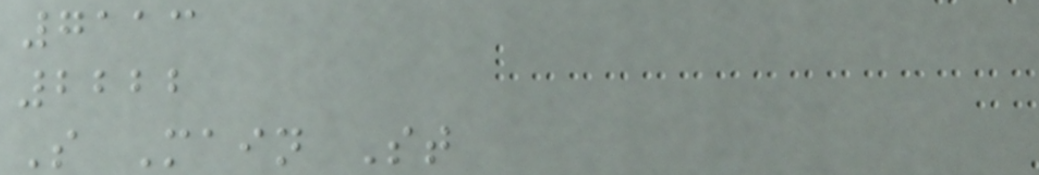7113
2222
S Main St
